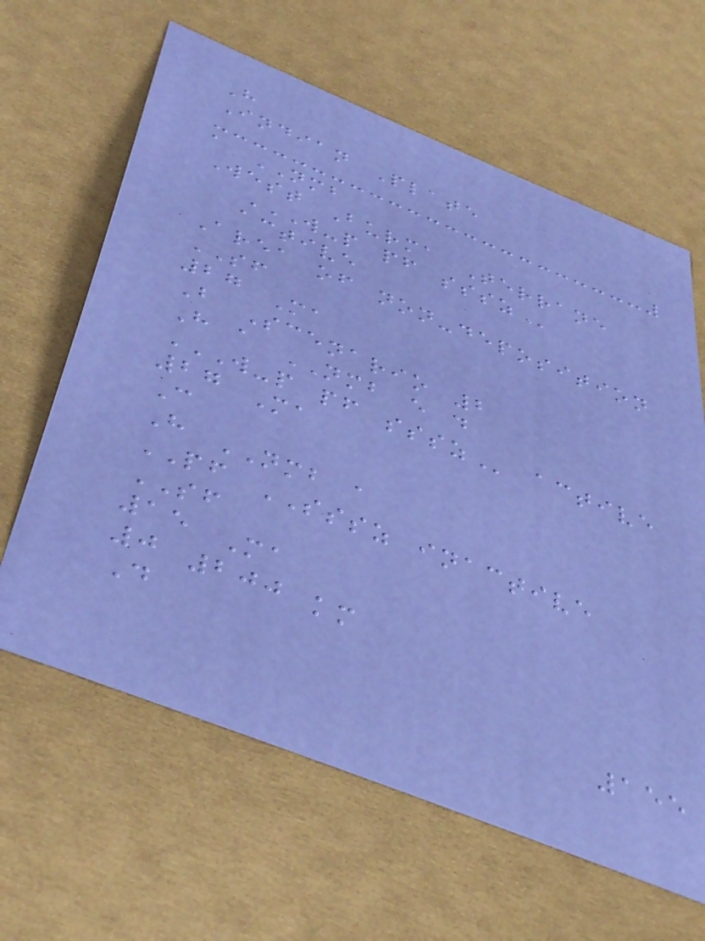H
Indian Plate
a NMB
West Burma Terrane
W-P PF SSSZ
active
Area of non-deposition
SF
27 Ma
B Scenario 2
H a NMB e d
W-P PF SSSZ active
27 Ma
C
H NMB a
PF SSSZ inactive
SF
15 Ma
0 200 km
D
155
